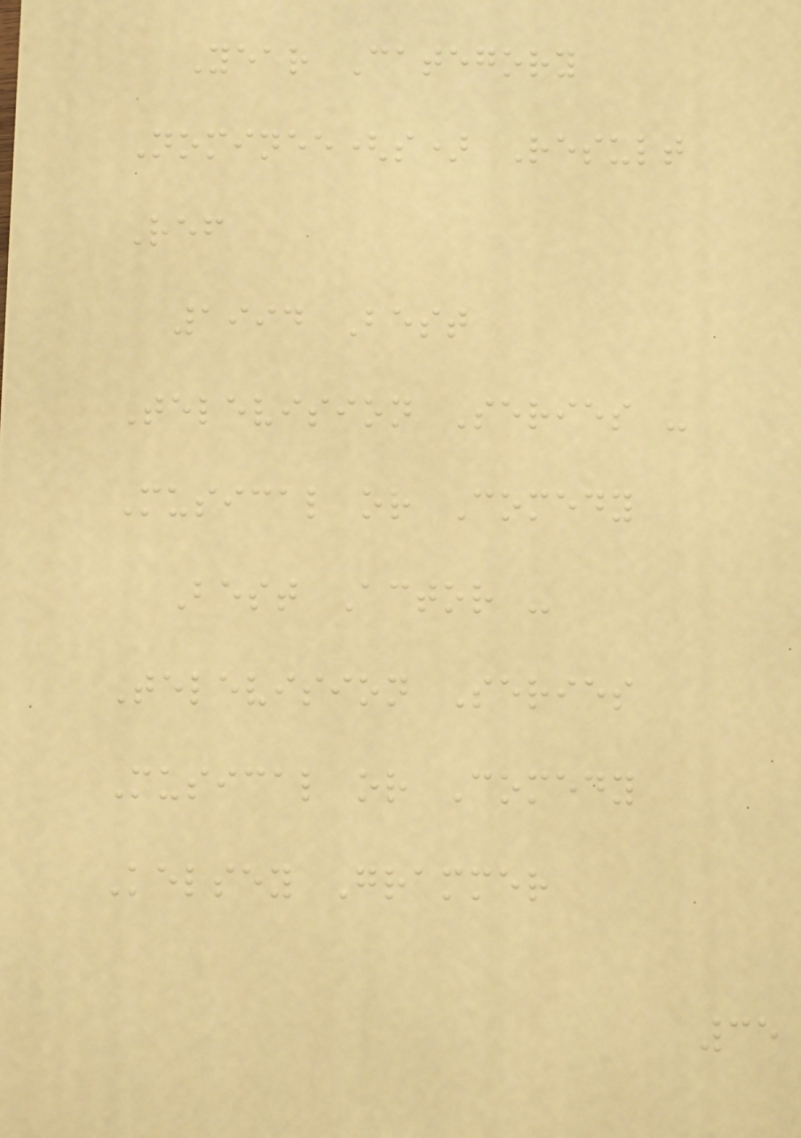Year Category
Nominee(s) Result
Ref
1994 Best
Television Series -
Musical or Comedy
Best Actor -
Television Series
Musical or Comedy
Kelsey Grammer
35
